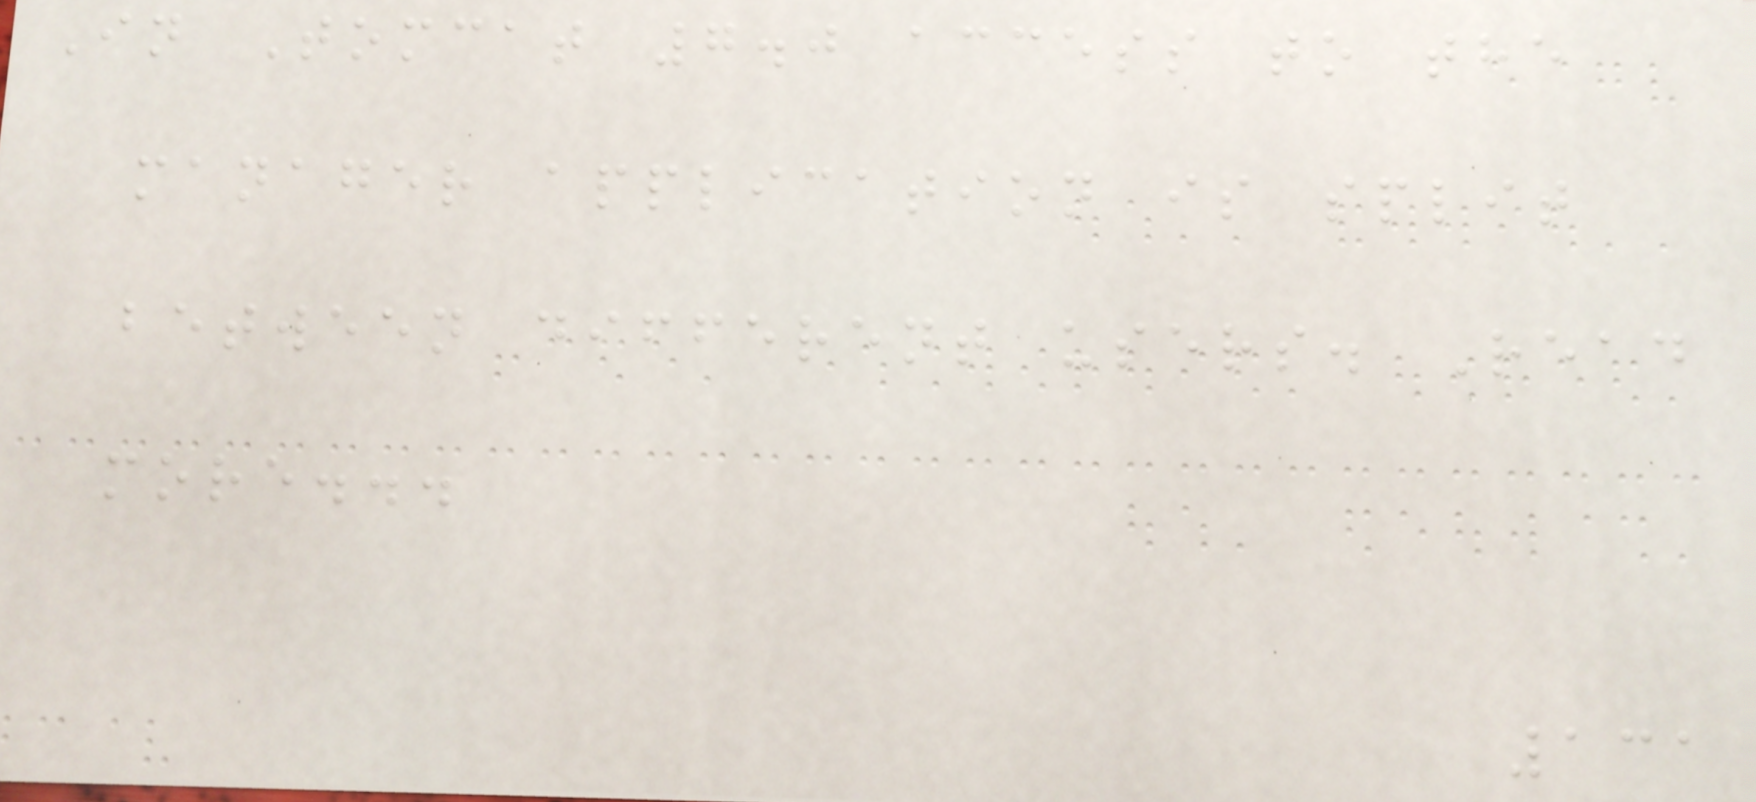In Tomcat 7.0 access to the
manager application is split
between different users. Read
more...
131
